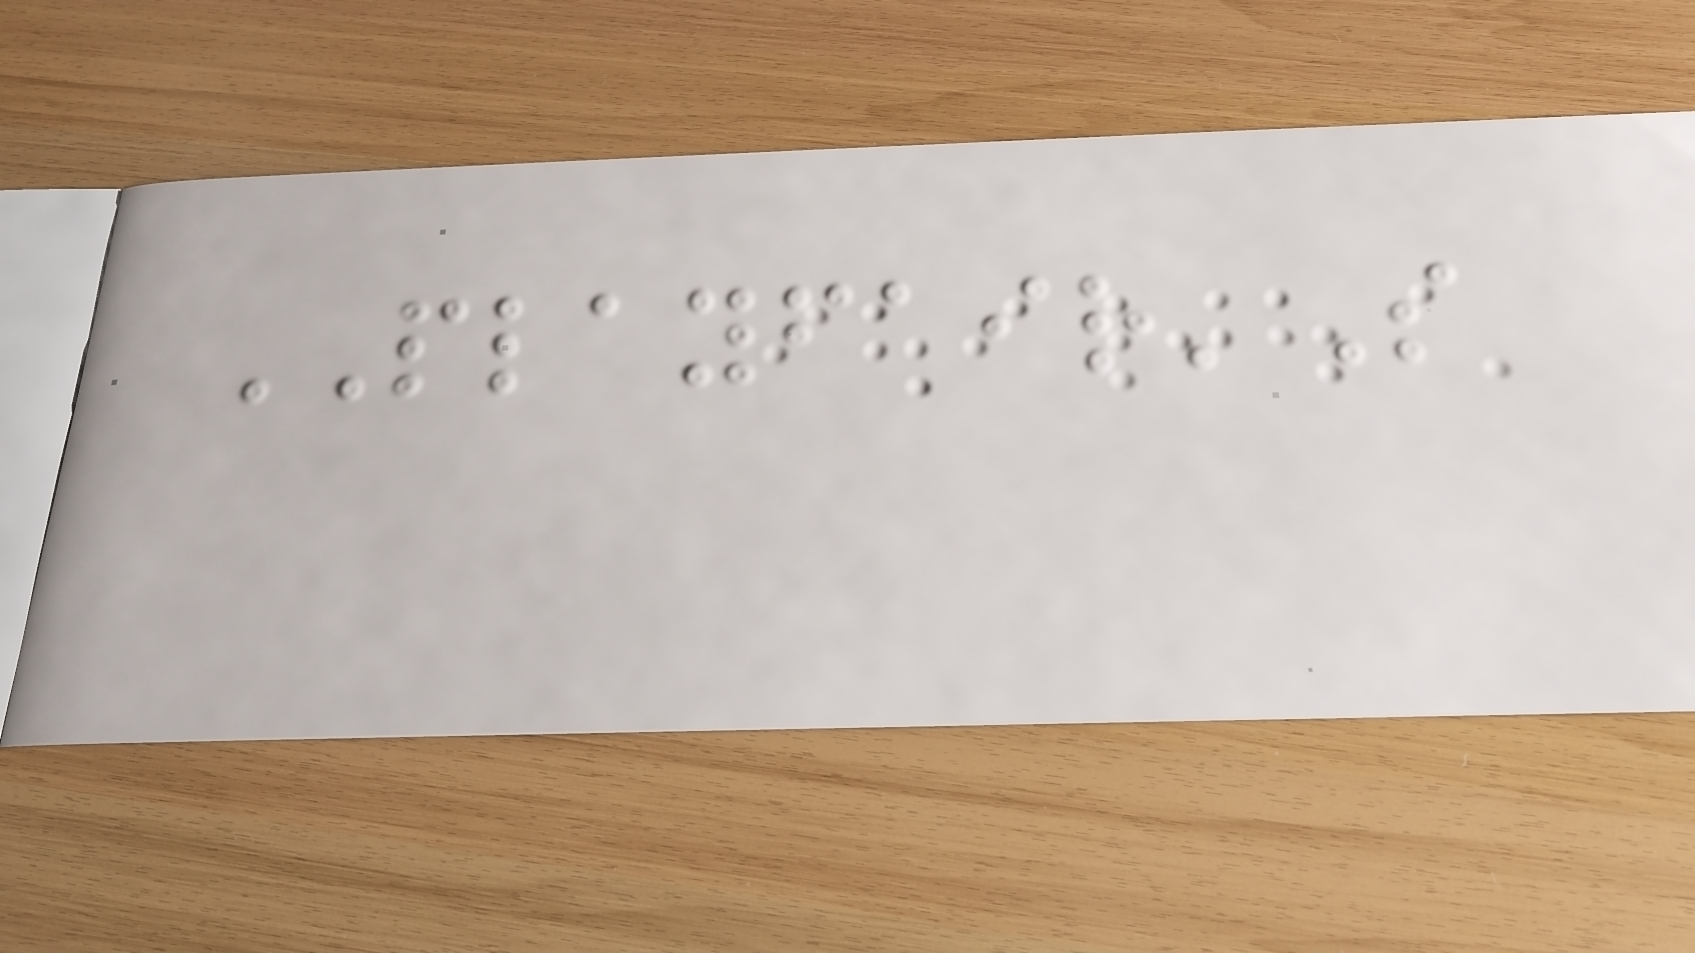PLAYFAIR'S
